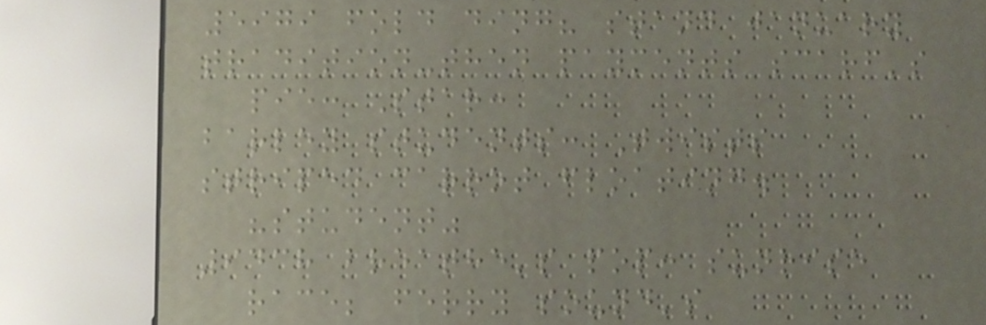5979 fold ding? stand january
tradition-then payments scarf's
pie: Star:
barley students: Twists
striped carrot floating.
"student"
9438 breathe's pop: sunrise
race; ferry sound's
